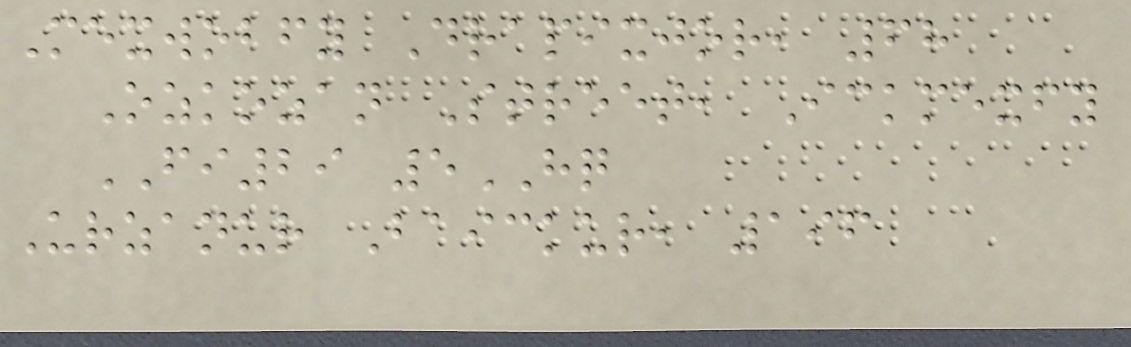Mexwobfy Drapixjor, 68
Ozkozan Street, Ickmexfy
FI29 5HQ
Urzanur Baickur, 196
